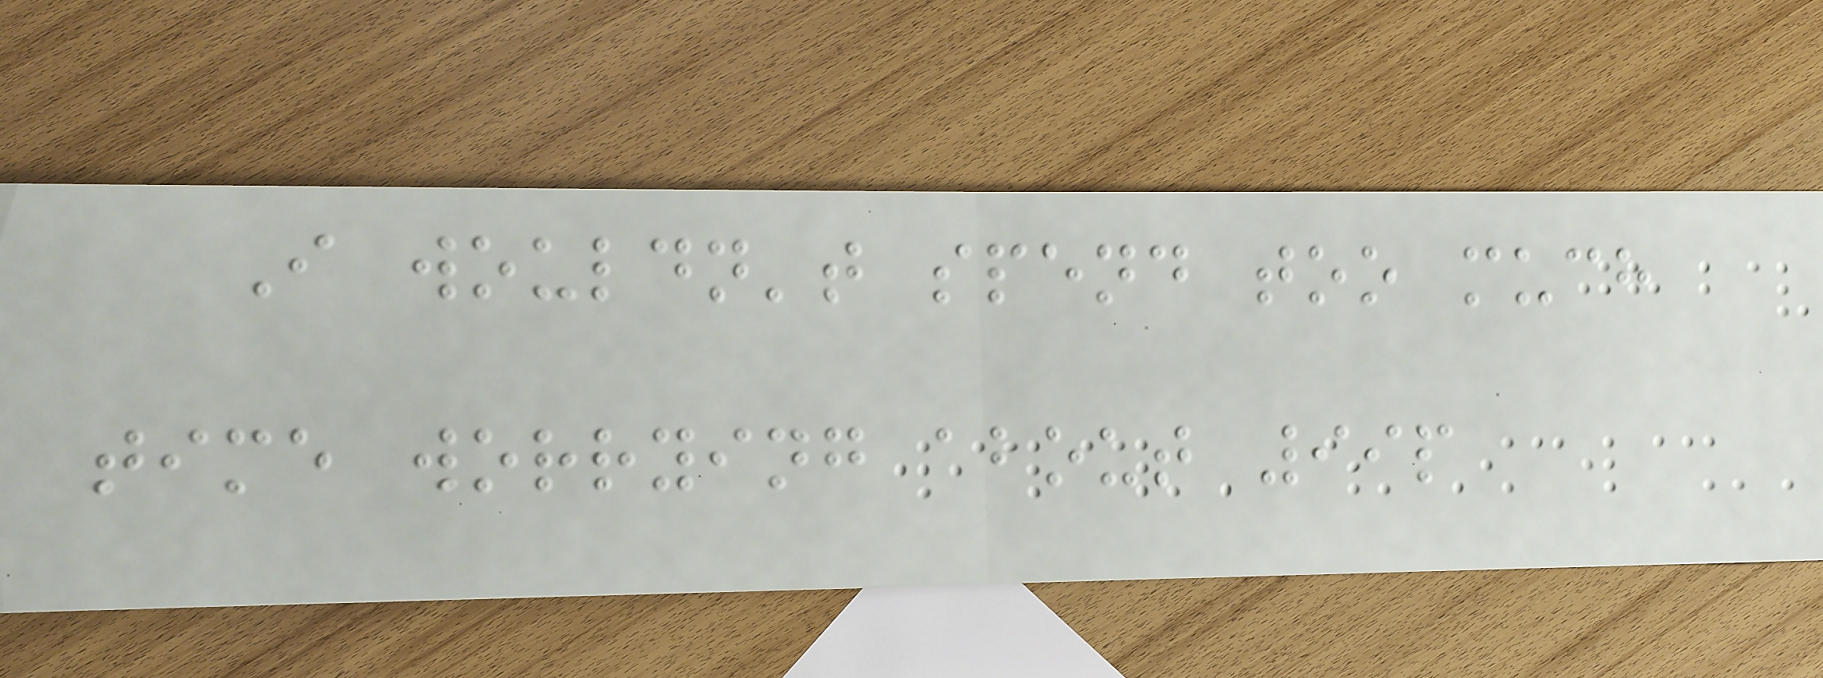I wouldn't spend too much
time worrying about 99p
